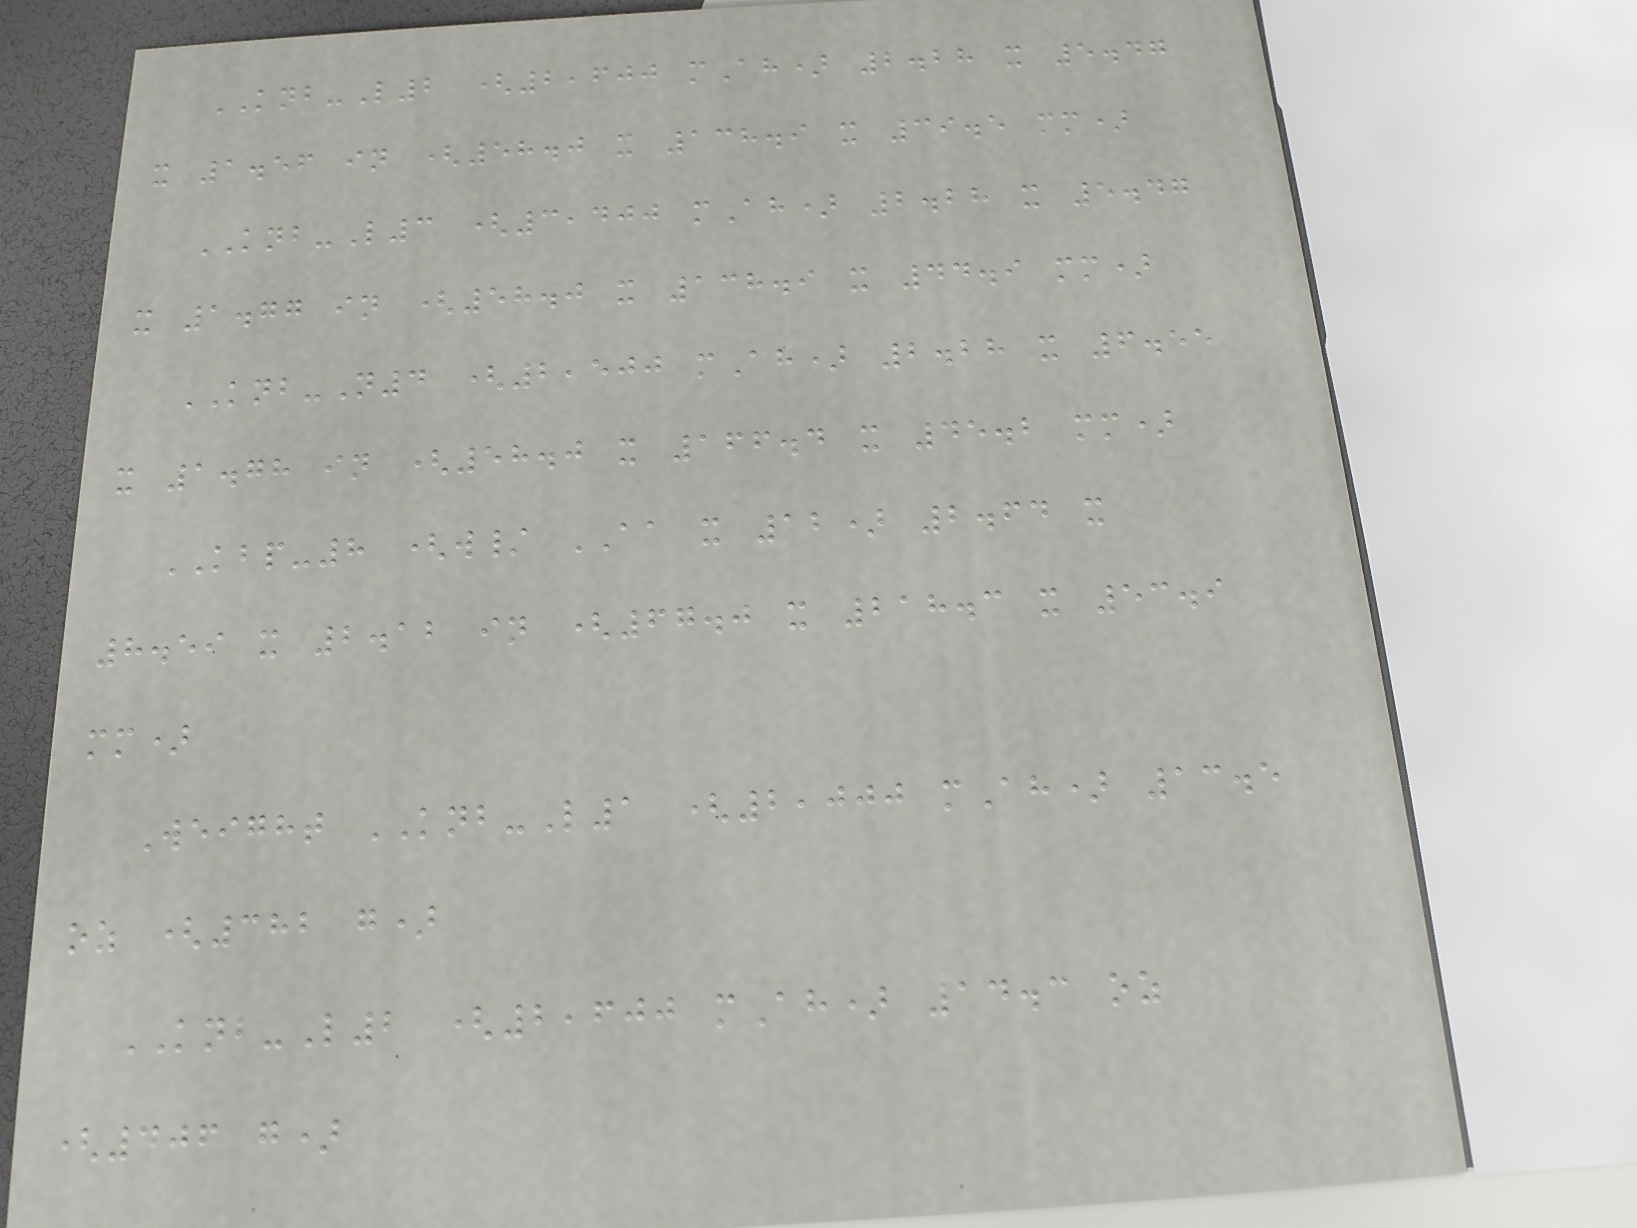KNB-L2 (2,600 mAh) 2.28 x 5.47
x 1.56 in (58.0 x 138.9 x 39.5 mm)
KNB-L3 (3,400 mAh) 2.28 x 5.47
x 1.77 in (58.0 x 138.9 x 44.9 mm)
KNB-N4 (2,500 mAh) 2.28 x 6.55
x 1.78 in (58.0 x 166.4 x 45.2 mm)
KBP-8 (w/ AA x 12) 2.64 x
8.59 x 2.12 in (67.0 x 218.3 x 53.9
mm)
Weight KNB-L1 (2,000 mAh) 13.5
oz (382 g)
KNB-L2 (2,600 mAh) 14.3 oz
(406 g)
